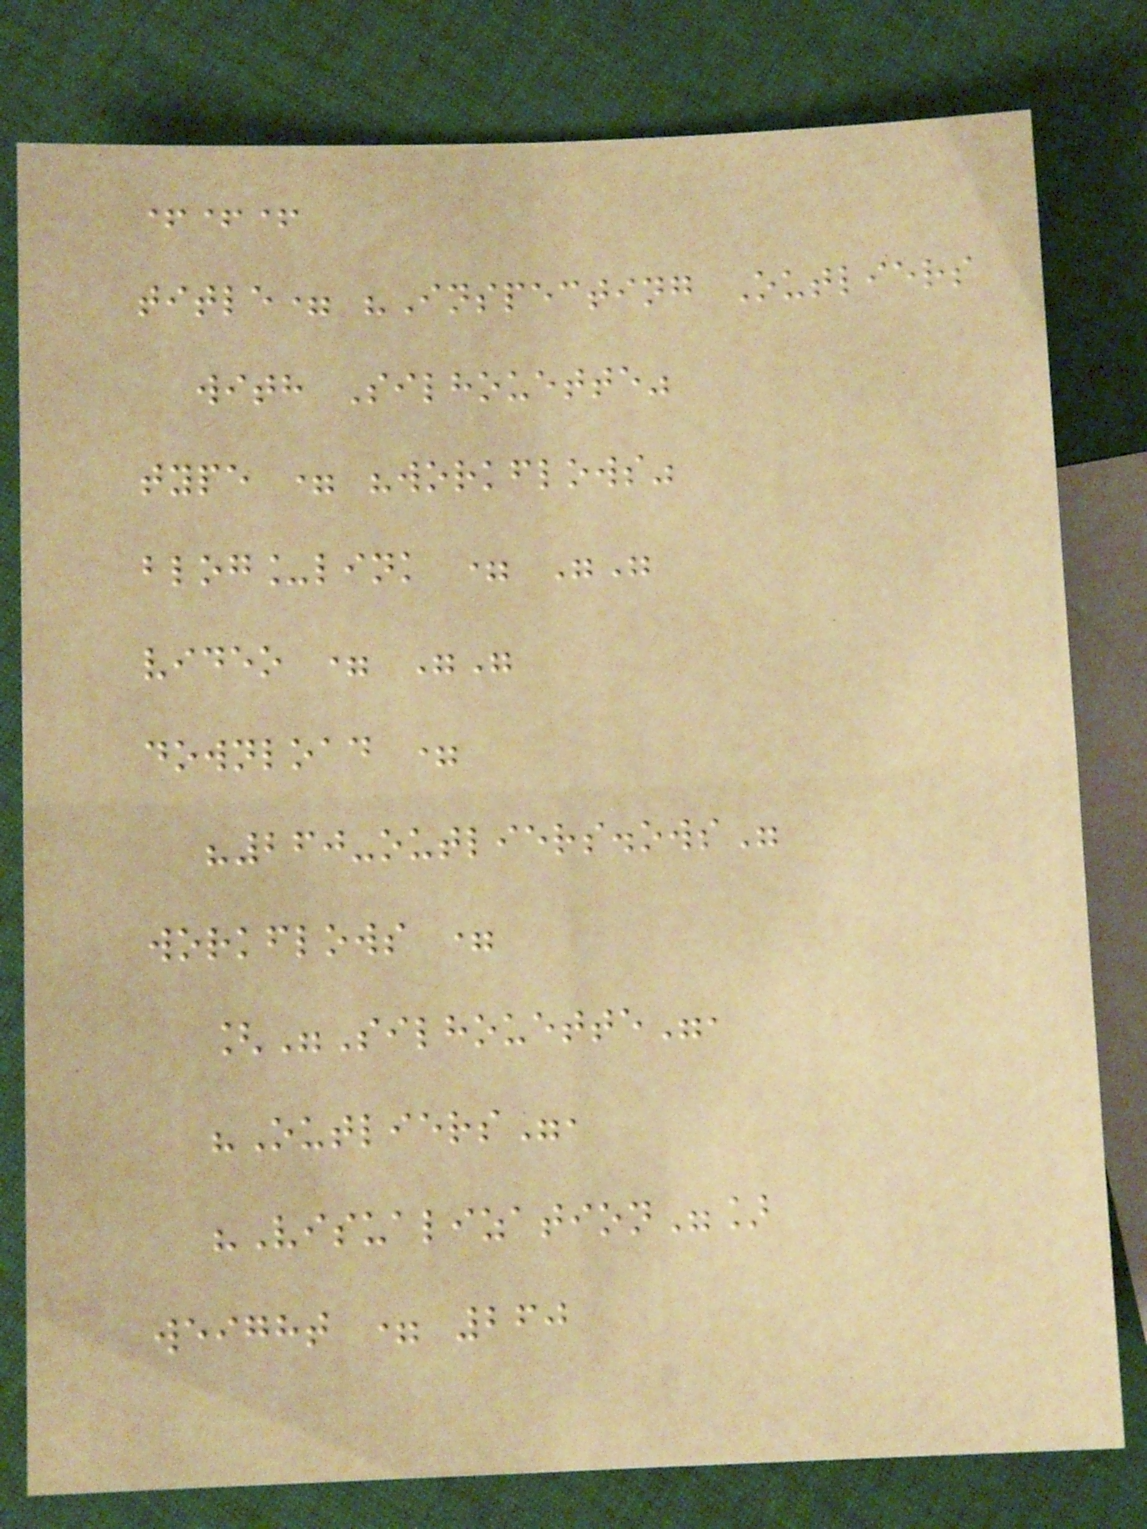+++
title= "Inspecting Outliers
with Silhouette"
type = "workflows"
blog_link = ""
video = ""
download =
"260-outliers.ows"
workflows =
["Silhouette",
"Outliers",
"Visualization"]
weight = 260
